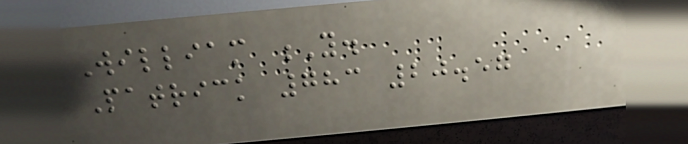William Y.
Patrick 783 20.57
